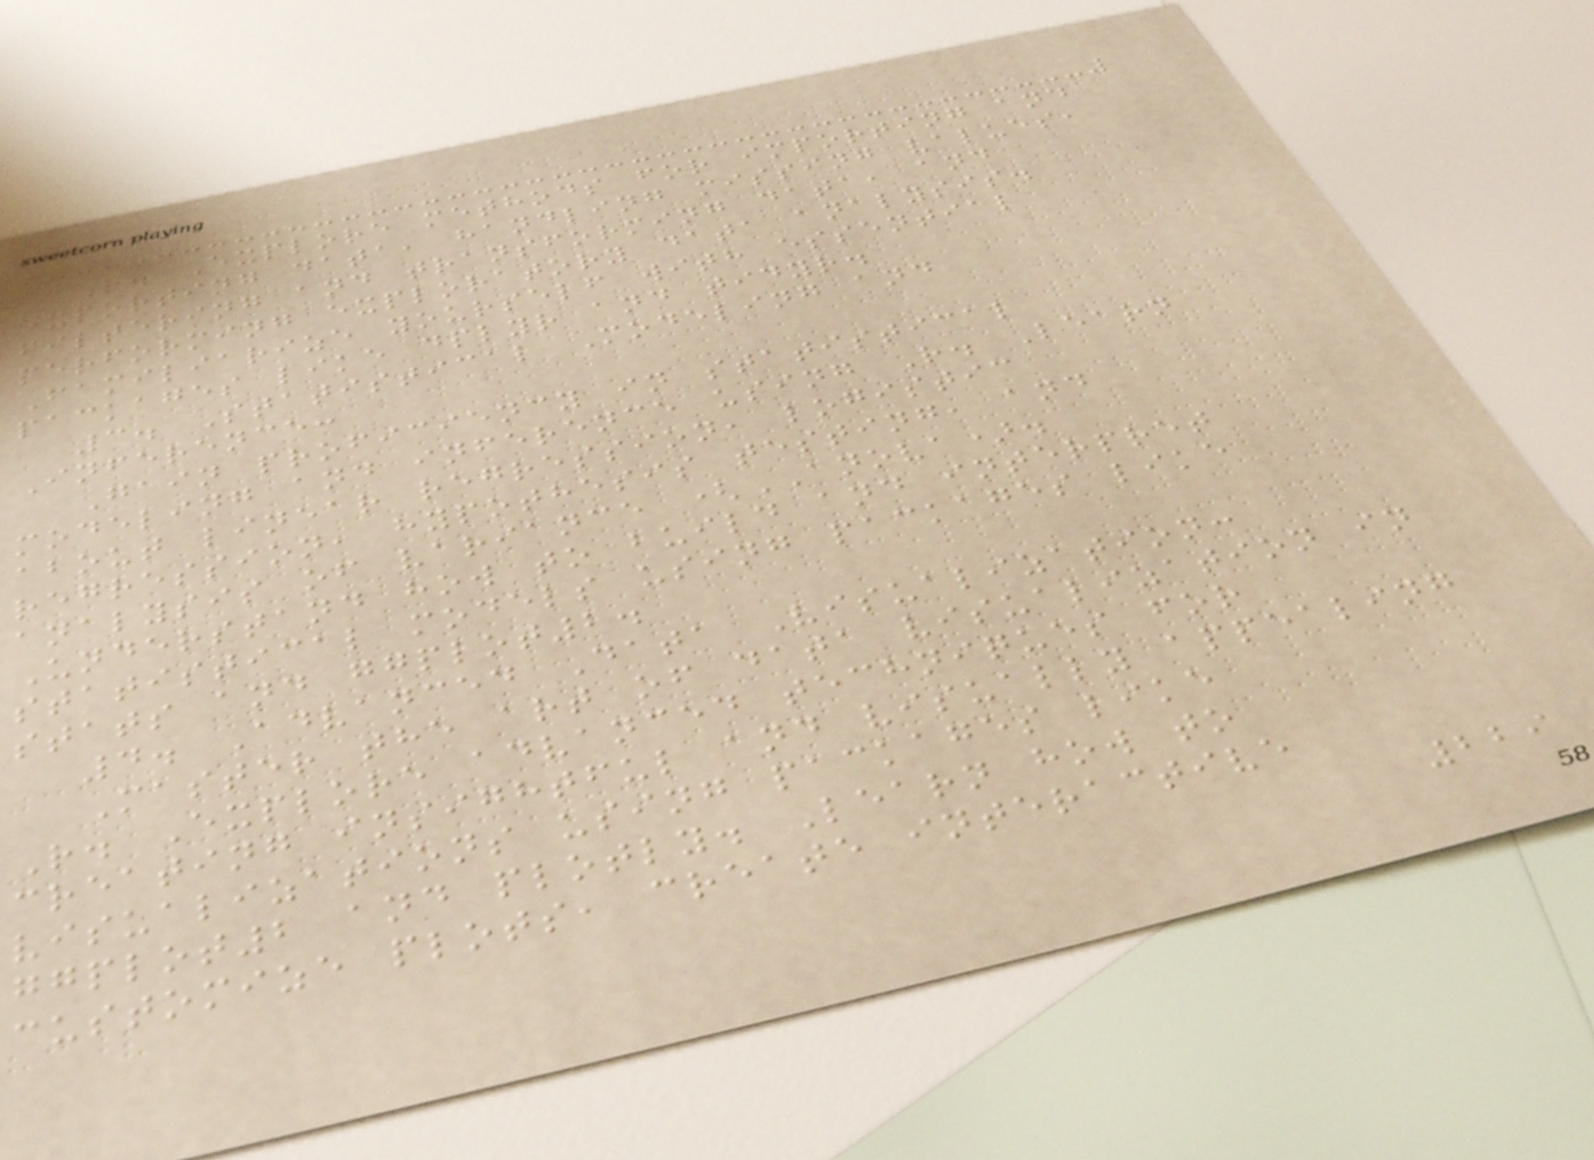R. Explore methods for importing and
exporting data, handling missing values,
filtering and transforming data, and
performing exploratory data analysis.
Familiarize yourself with essential
packages like dplyr and tidyr.
3. Statistical Modeling and
Inference:
Gain proficiency in statistical
modeling and inference using R. Learn
about linear regression, logistic
regression, hypothesis testing, and
analysis of variance (ANOVA).
Understand how to build and interpret
statistical models using packages like
stats and ggplot2.
4. Advanced Data Visualization:
Master the art of data visualization in
R. Explore advanced techniques for
creating insightful and visually appealing
visualizations using packages like
ggplot2 and plotly. Learn how to
customize plots, create interactive
229
